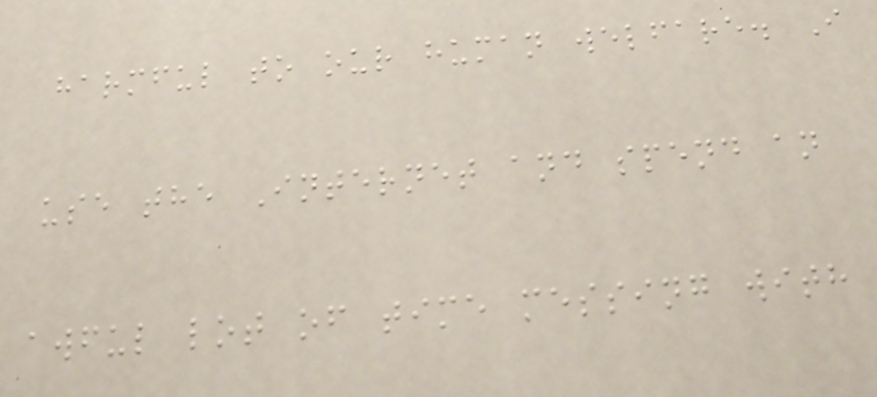harmful to our human welfare. I
use the Internet and spend an
awful lot of time messing with
